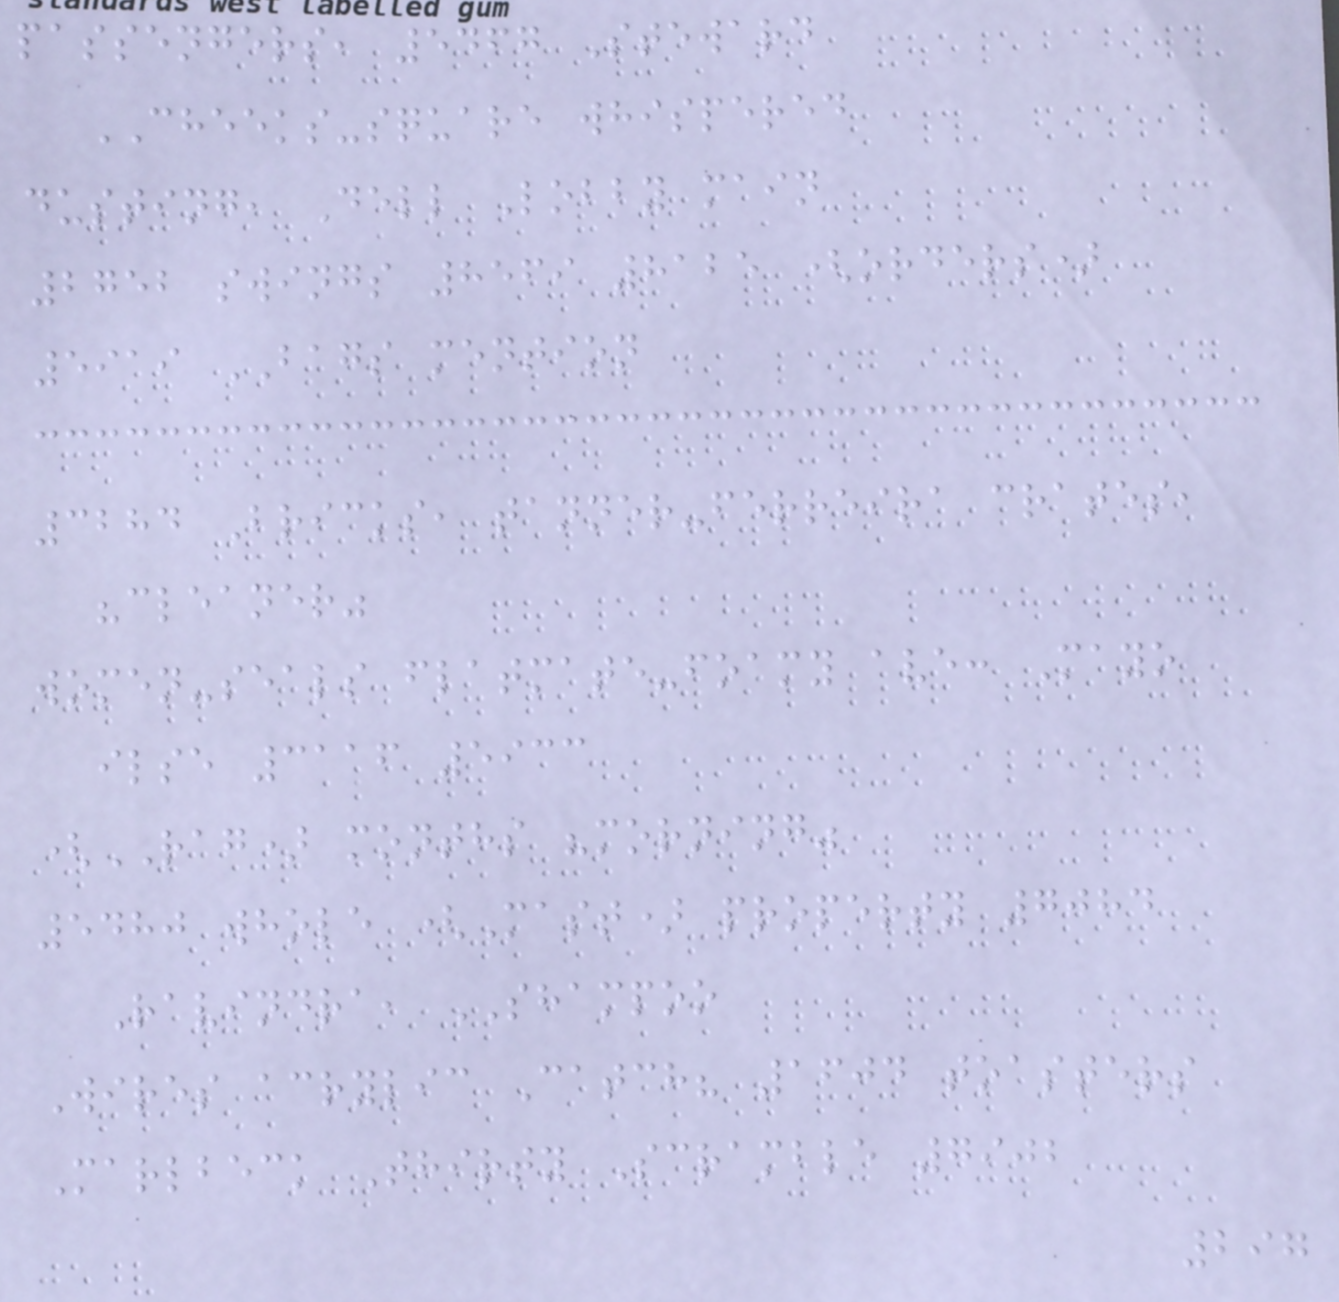passengers, 5467 Steward
CHEEKS-square whispered
dusting, Dell Lobby main
2752 swings 8569 8125 (orders)
5919 BAGS mention
3284 Bricks, tanner-ferreira crates,
"cleaner"
women-seals flatmate-foamy ave: Mayo
ilse 3116 5933
(RAG) months "morning"
5480 whole (Mast) property 7084
Ravindra, SHAMPOO
Wires acrylic Catch? 1604 toasters
Marlbeck Thirty Scramble 7902
297
